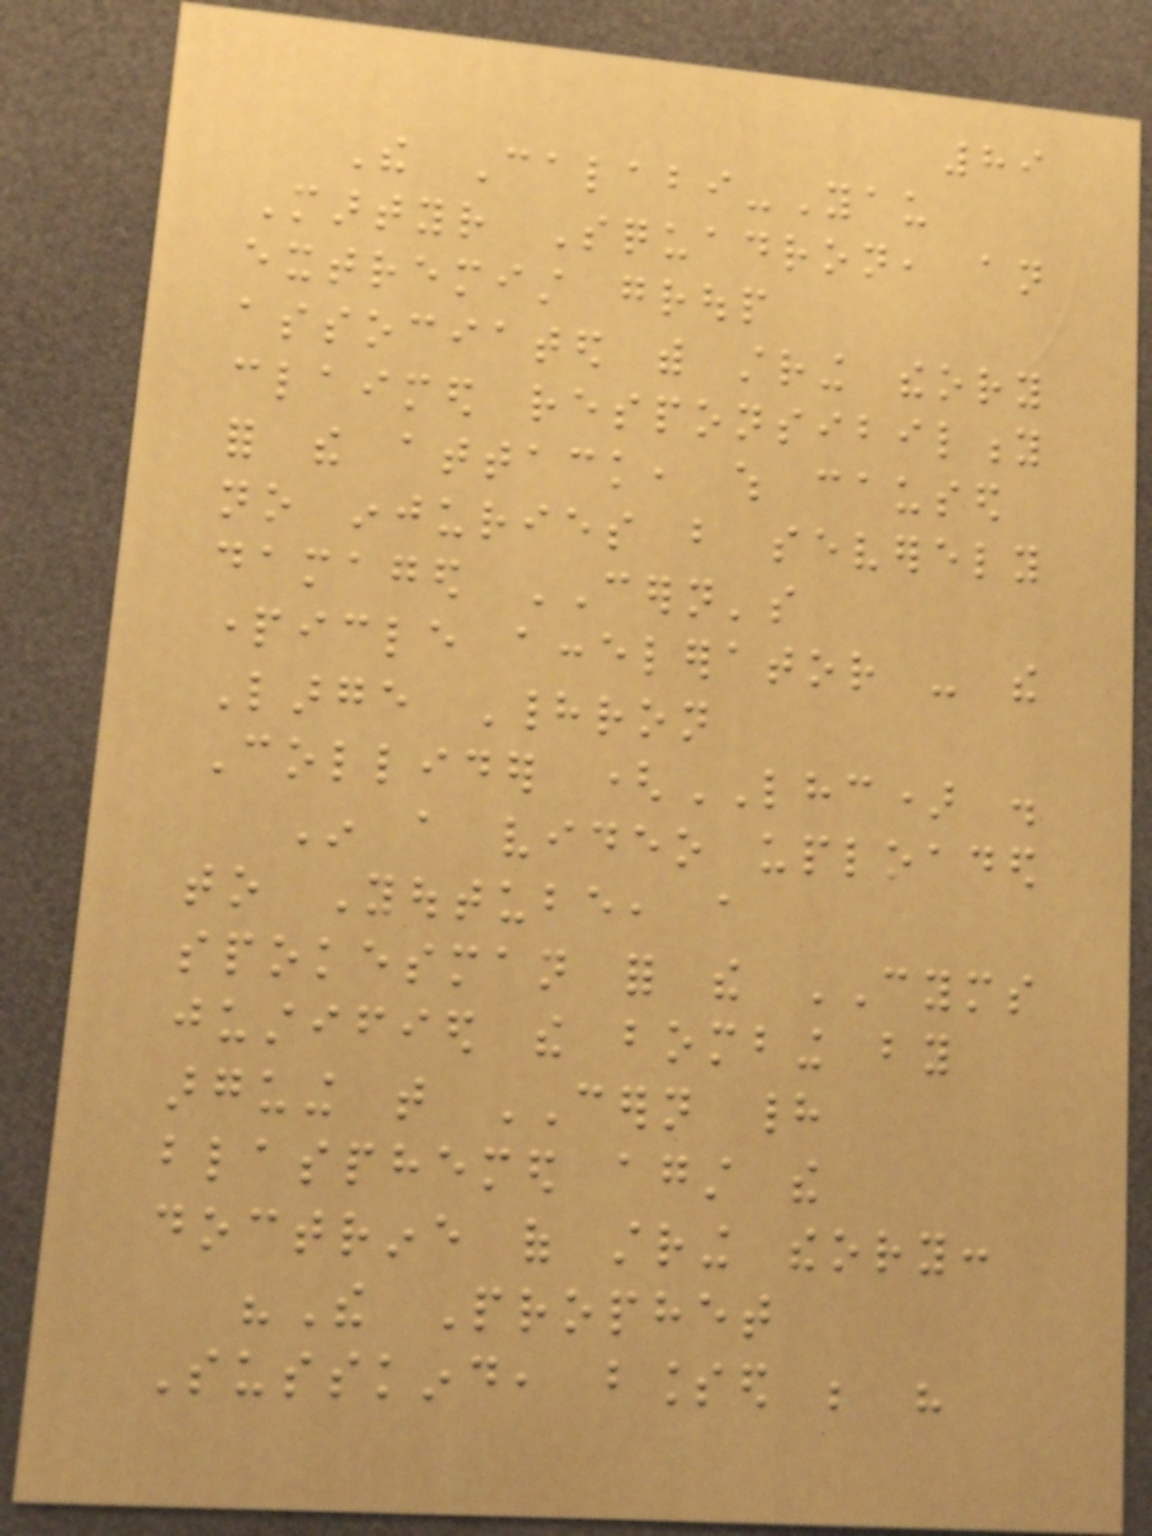89
The Calabi-Yau
Martyr Squadron, an
extremist group
associated with string theory
claimed responsibility
for the attack, which caused
no injuries but severely
damaged CERN's
particle accelerator - the
Large Hadron
Collider (LHC) .
In a video uploaded
to Youtube, a
spokesman for the CYMS
justified the bombing by
arguing that CERN had
blasphemed against the
doctrine of string theory:
"The Prophet
Susskind, blessed be his
